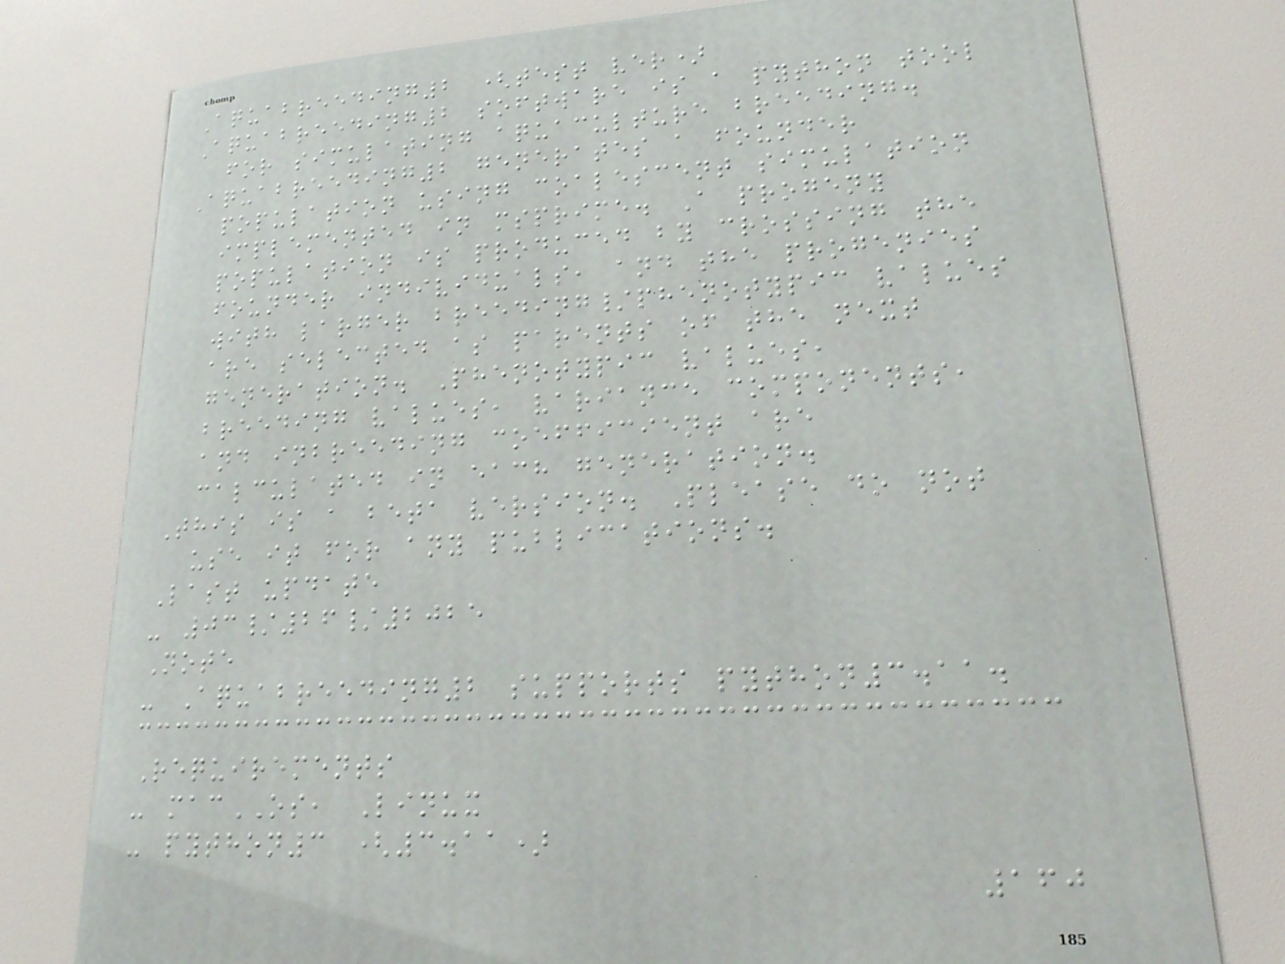Aquabreeding2 (test ver)
Aquabreeding2 software is a python tool
for simulating aquaculture breeding.
Aquabreeding2 generates a founder
population using coalescent simulation
implemented in msprime. A progeny
population is produced by crossing the
founder individuals, and the progenies
with larger breeding/phenotypic values
are selected as parents of the next
generation. Phenotypic values,
breeding values, variance components,
and inbreeding coefficient are
calculated in each generation.
This is a beta version. Please do not
use it for any publications.
Last update
- 03/26/2025
Note
- Aquabreeding2 supports python3.11.
Requirements
- macOS, Linux
- python3 (3.11)
160
